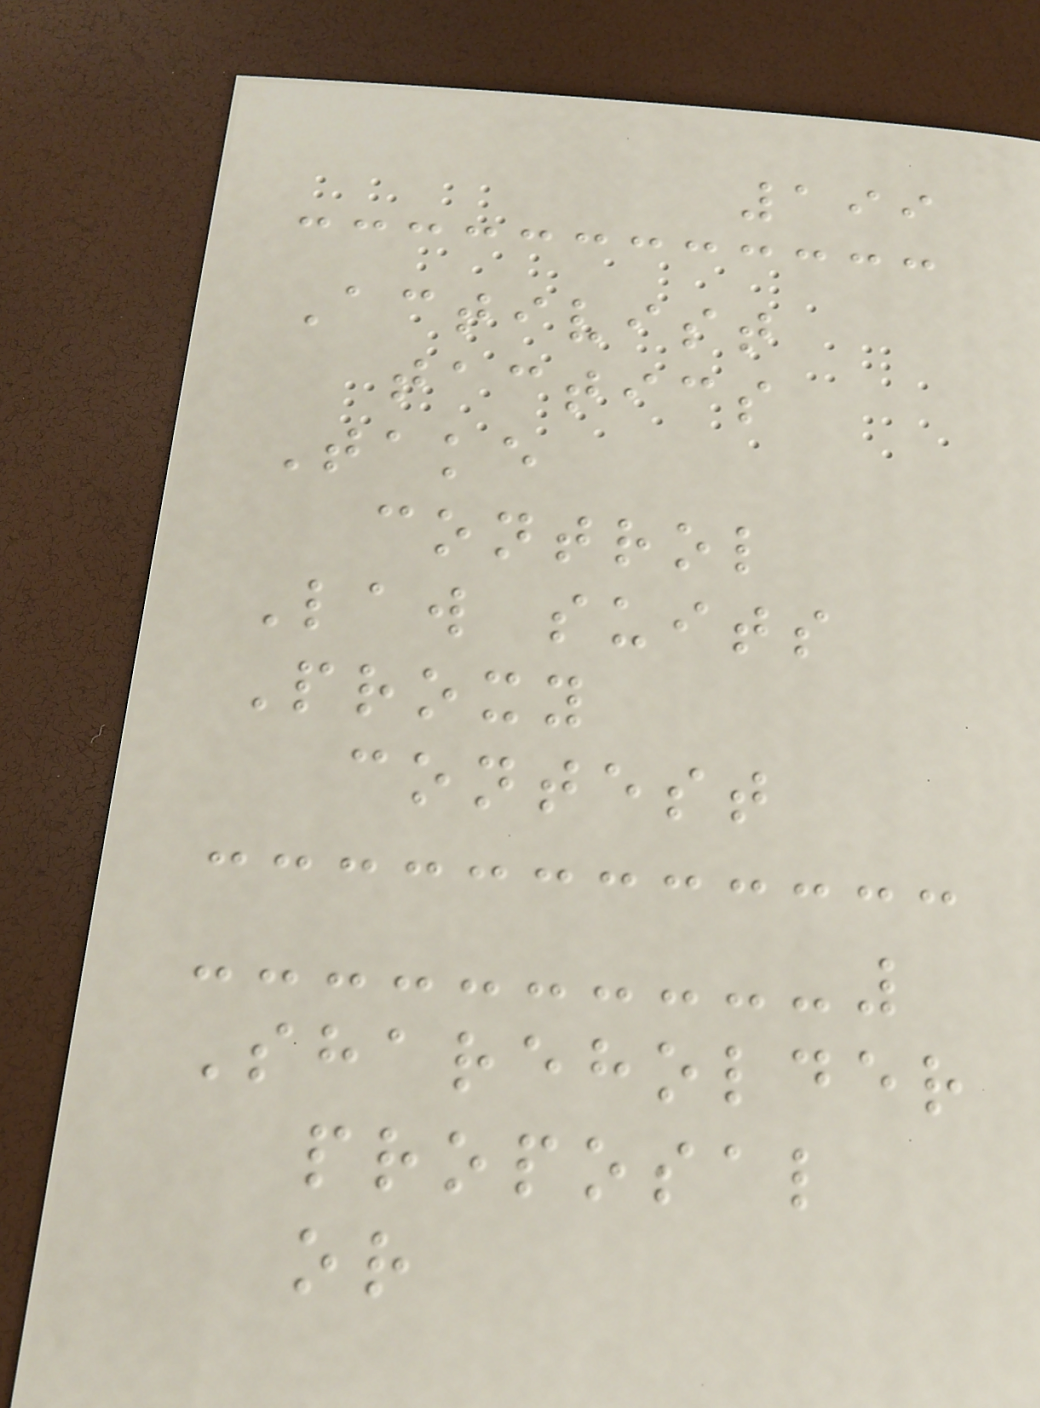199
Activist
tactics
Take
control
Law suits
Proxy
contest
Shareholder
proposal
or
